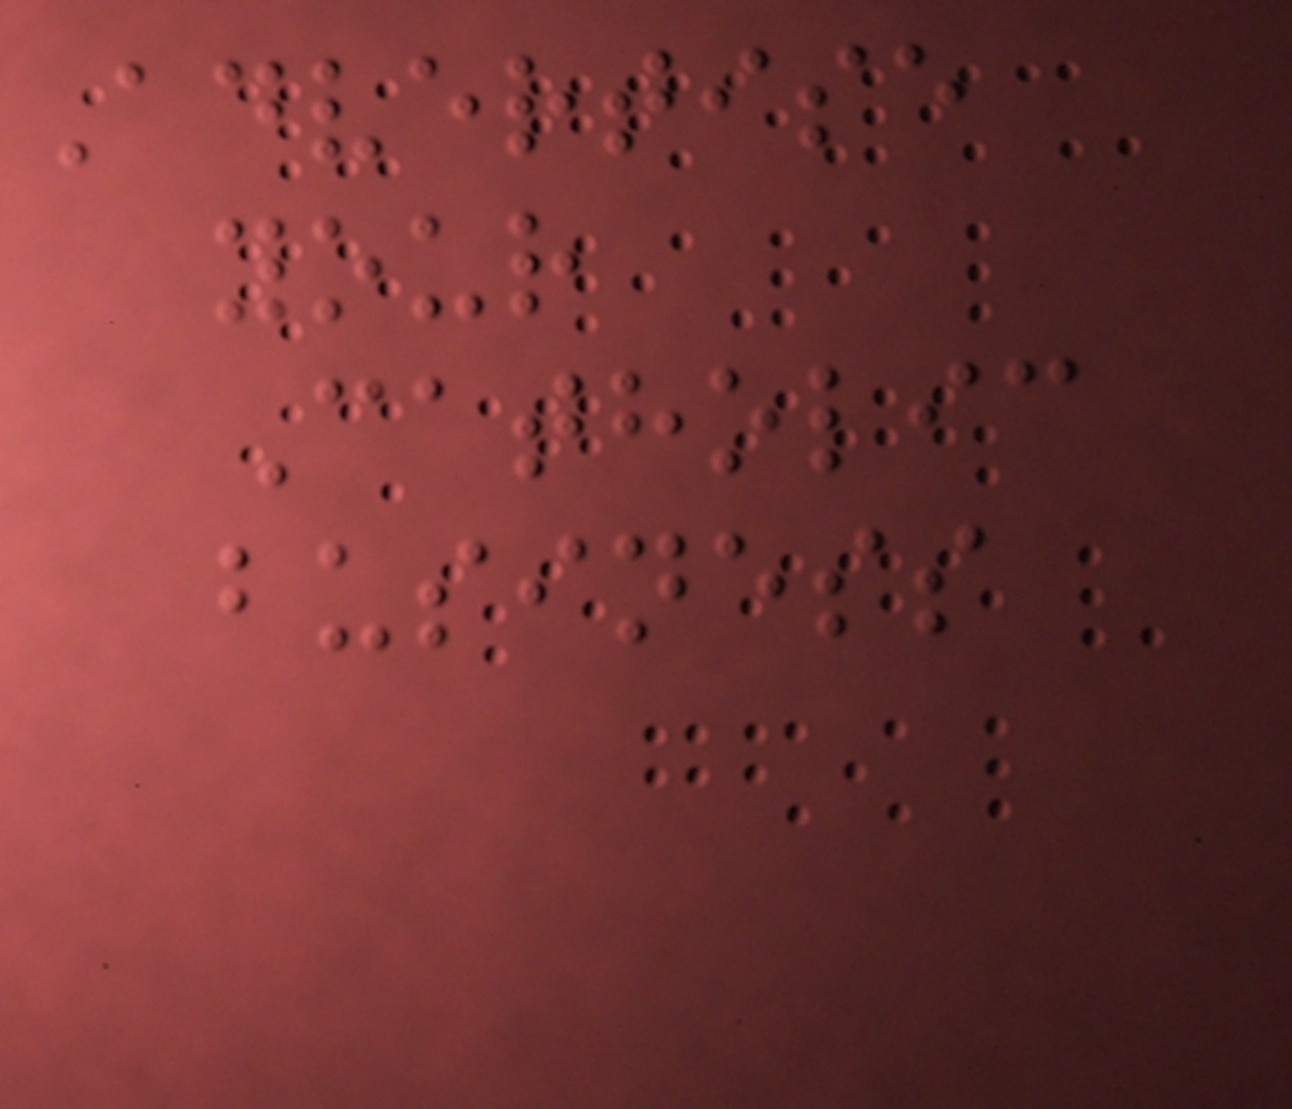Advertise
your
Catholic
business
